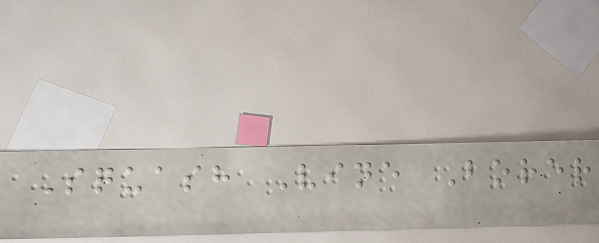Squash Vine Borer
